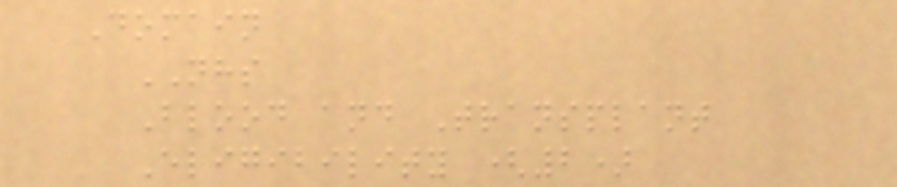Domain
NHS
Blood and Transplant
Eligibility (2)
